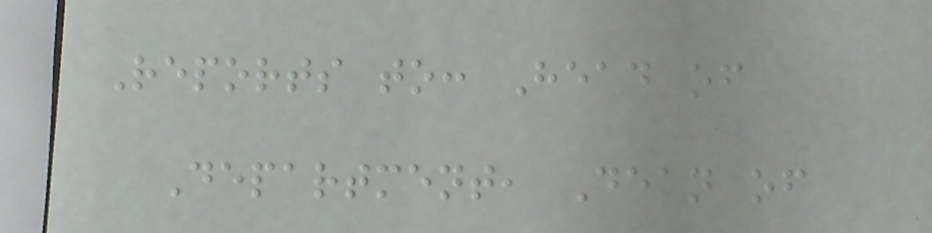Reports to: Head of
Department, Dean of
